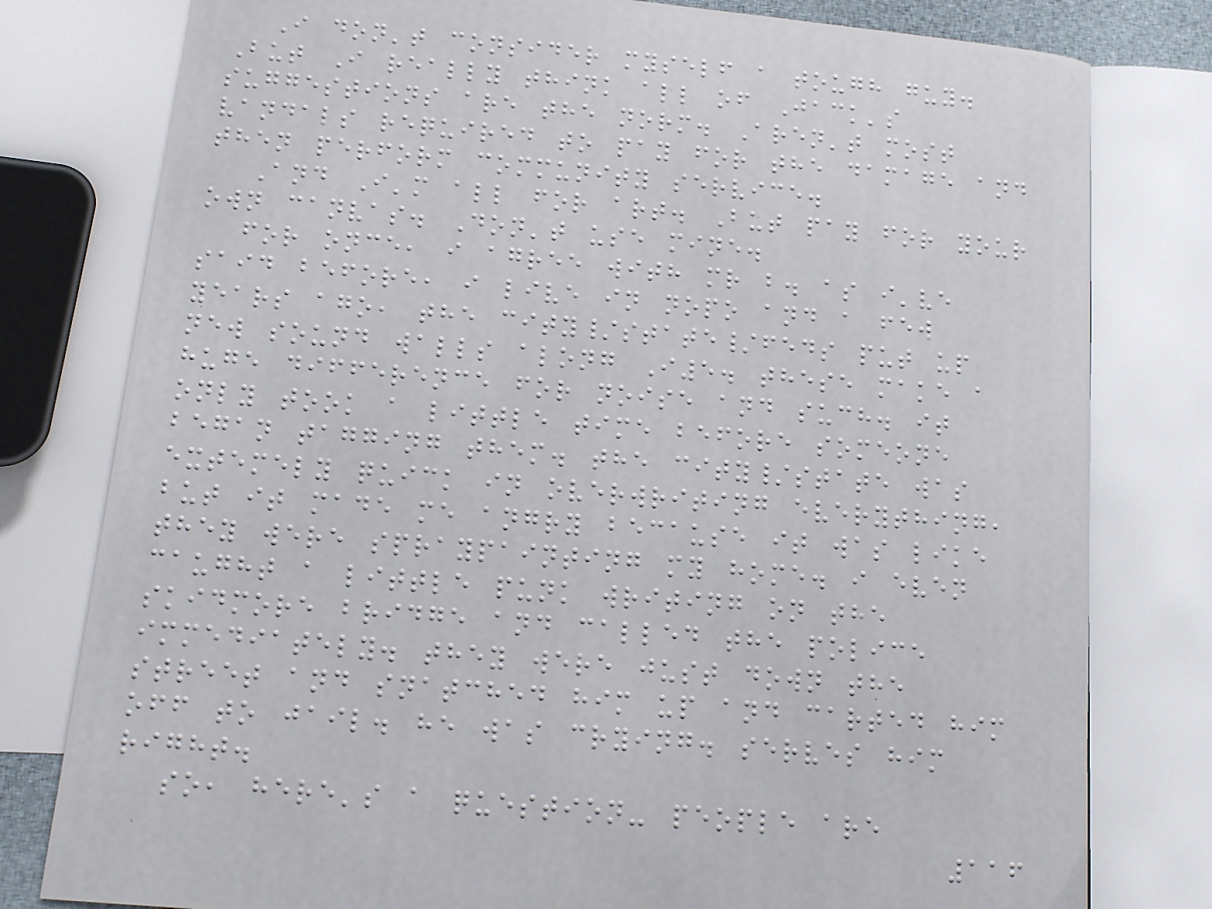I don't consider myself a tough guy.
But I really think all of Jack's
suggestions are the norm. Aren't most
vandals required to pay for the damage and
then perform community service.
And I'm all for art. But pay for your
own canvas. Don't use mine.
for once, i agree with mr b. as i've
said before, i live in nopo and a few
years ago, the city/state/feds put up
new sound walls along I5. these make a
huge difference for noise and such. it
only took a little time before someone
began tagging them. the city/state was
extemely quick in overwriting everything,
but it made me angry because it was like
they were spraypainting my home. i even
caught a little punk writing on the
skidmore bridge and called the police
immediately. they were just down the
street and snatched him up and carted him
off to jail. he was crying. serves him
right.
so, here's a question- people are
116
